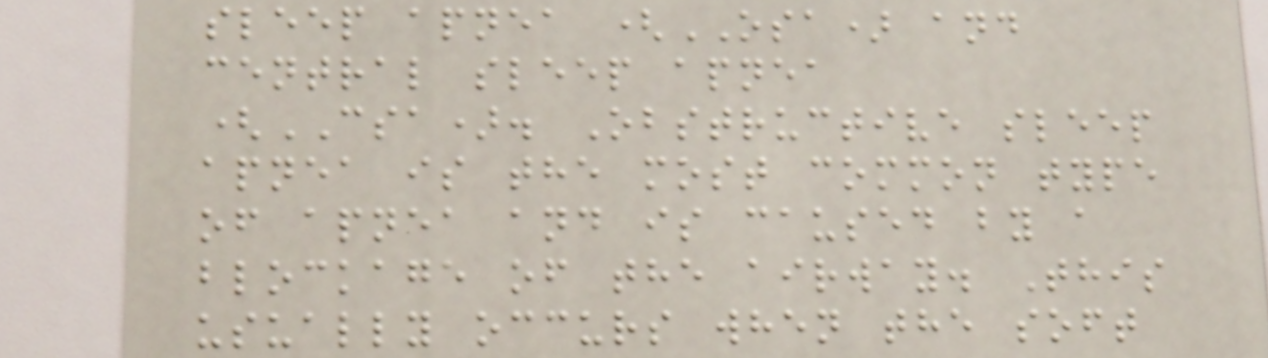sleep apnea (OSA) and
central sleep apnea
(CSA). Obstructive sleep
apnea is the most common type
of apnea and is caused by a
blockage of the airway. This
usually occurs when the soft
